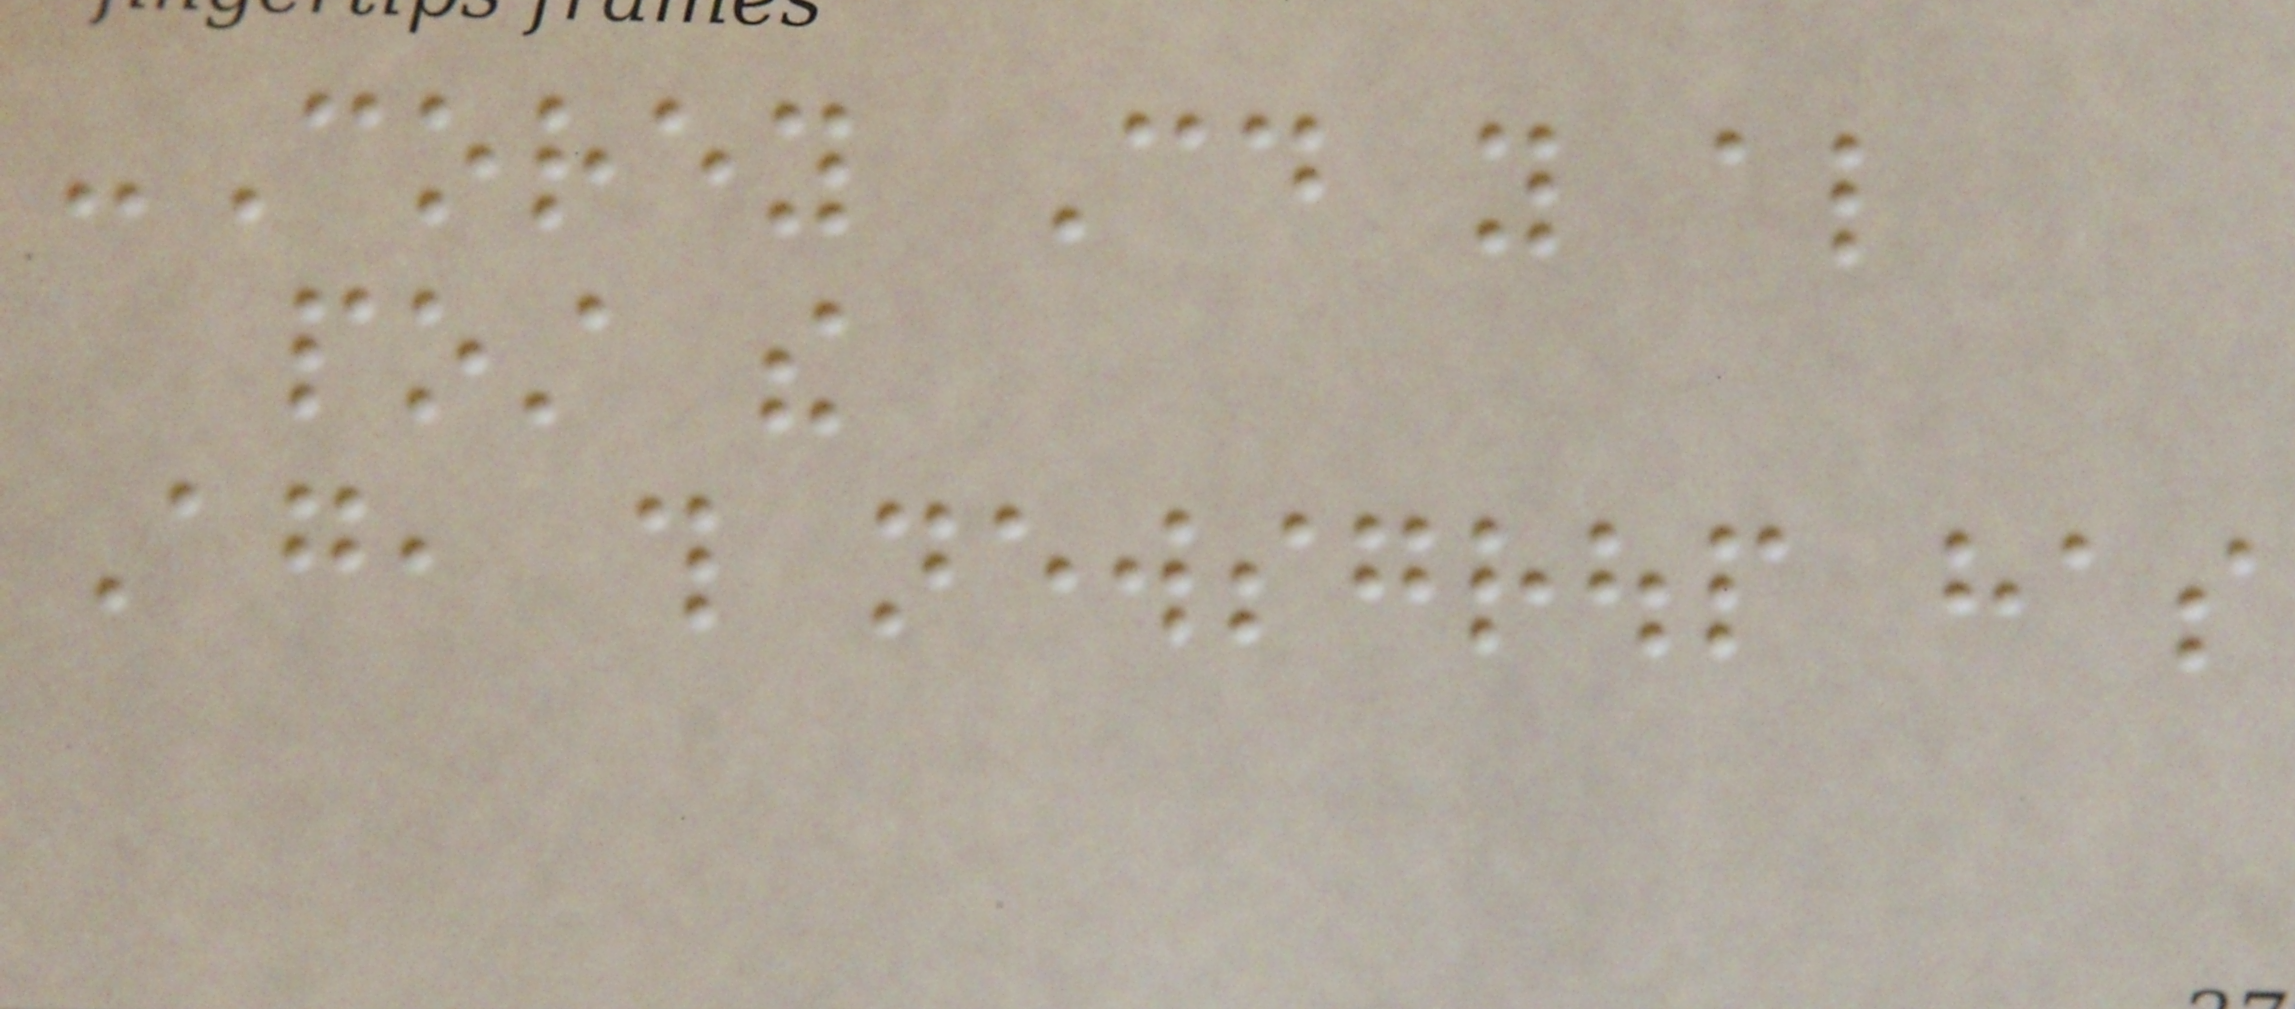-Corey Could you also
post the
Again, this newsgroup has
